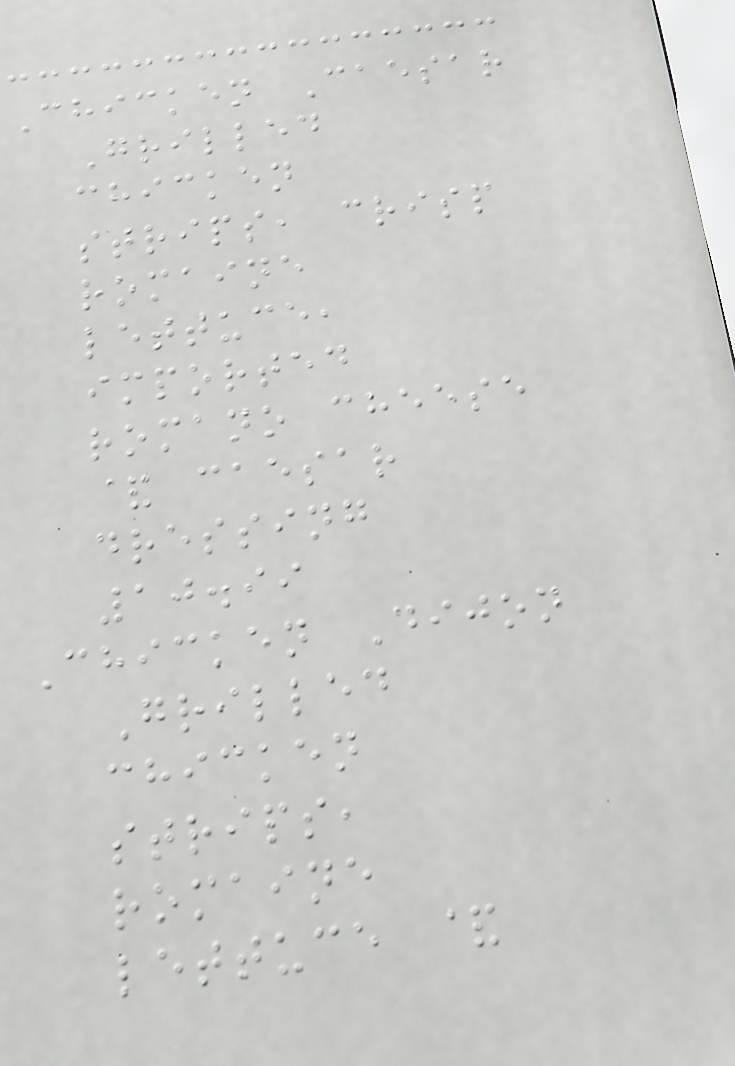Chicken Caesar
Grilled
chicken
strips, crisp
romaine
lettuce,
imported
romano cheese
& caesar
dressing
10.99
Chicken Dijon
Grilled
chicken
strips,
romaine
lettuce &
